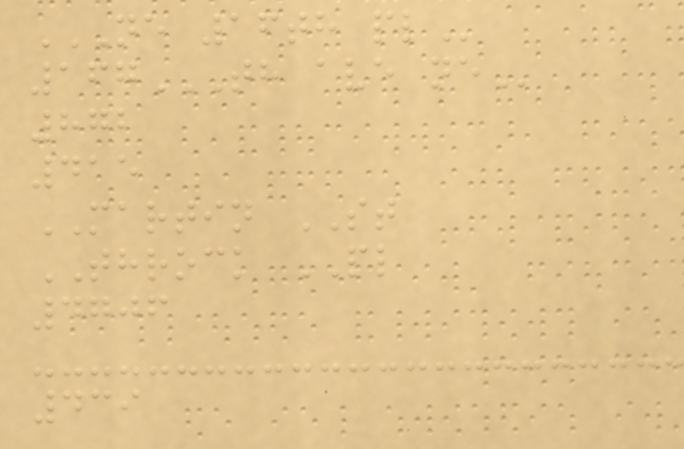NE 16TH PL
167TH AVE NE
872
415
MARTIN ST
THROCK PL
4706
439
